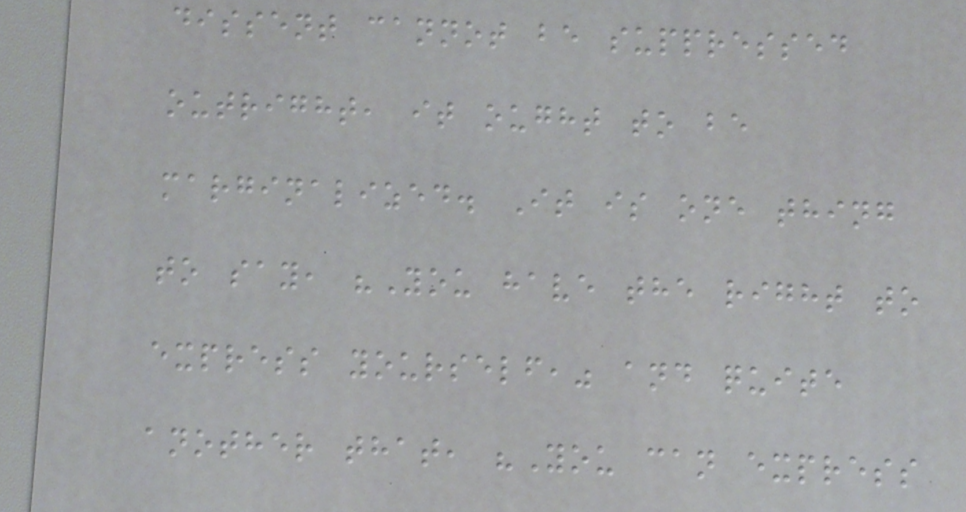dissent cannot be suppressed
outright, it ought to be
marginalized. It is one thing
to say, "You have the right to
express yourself," and quite
another that, "You can express
